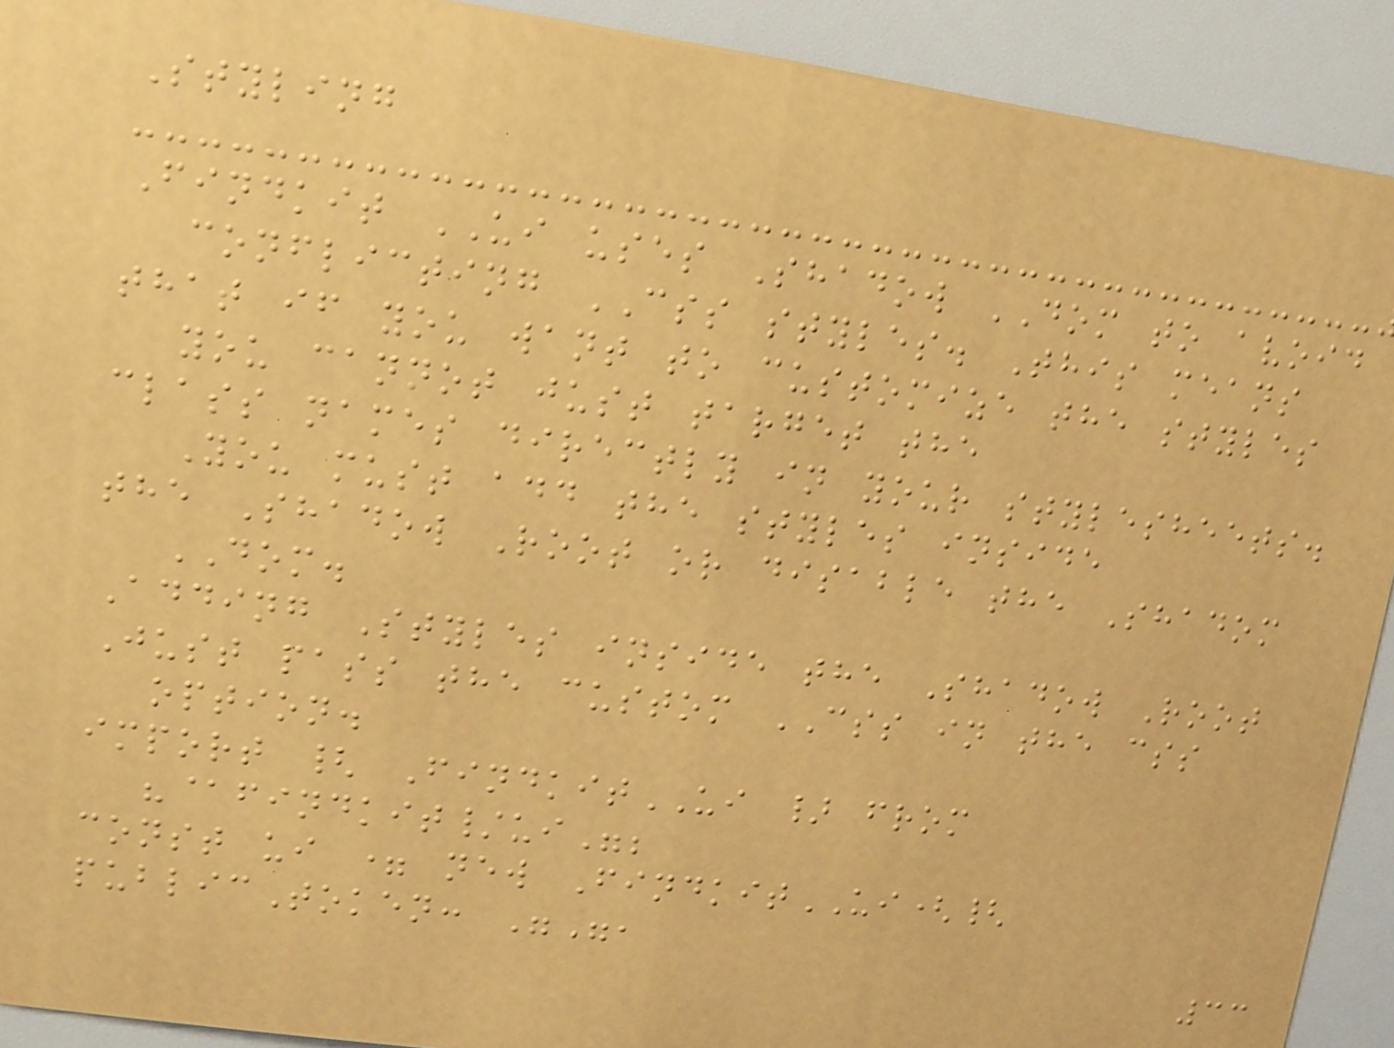Styling
Findkit UI uses Shadow DOM to avoid
conflicting CSS styles. This means
that if you want to customize the styles
you cannot just target the
class names directly in your stylesheets.
You must add the styles inside
the Shadow Root or disable the Shadom
DOM.
Adding Styles inside the Shadow Root
Just pass the custom CSS in the css
option.
import { FindkitUI } from
"@findkit/ui";
const ui = new FindkitUI({
publicToken: "",
33
